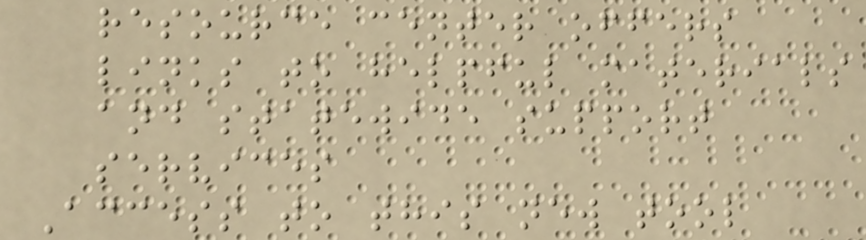resource center offers
links to helpful materials
and statewide support
services
Access to this new tool
